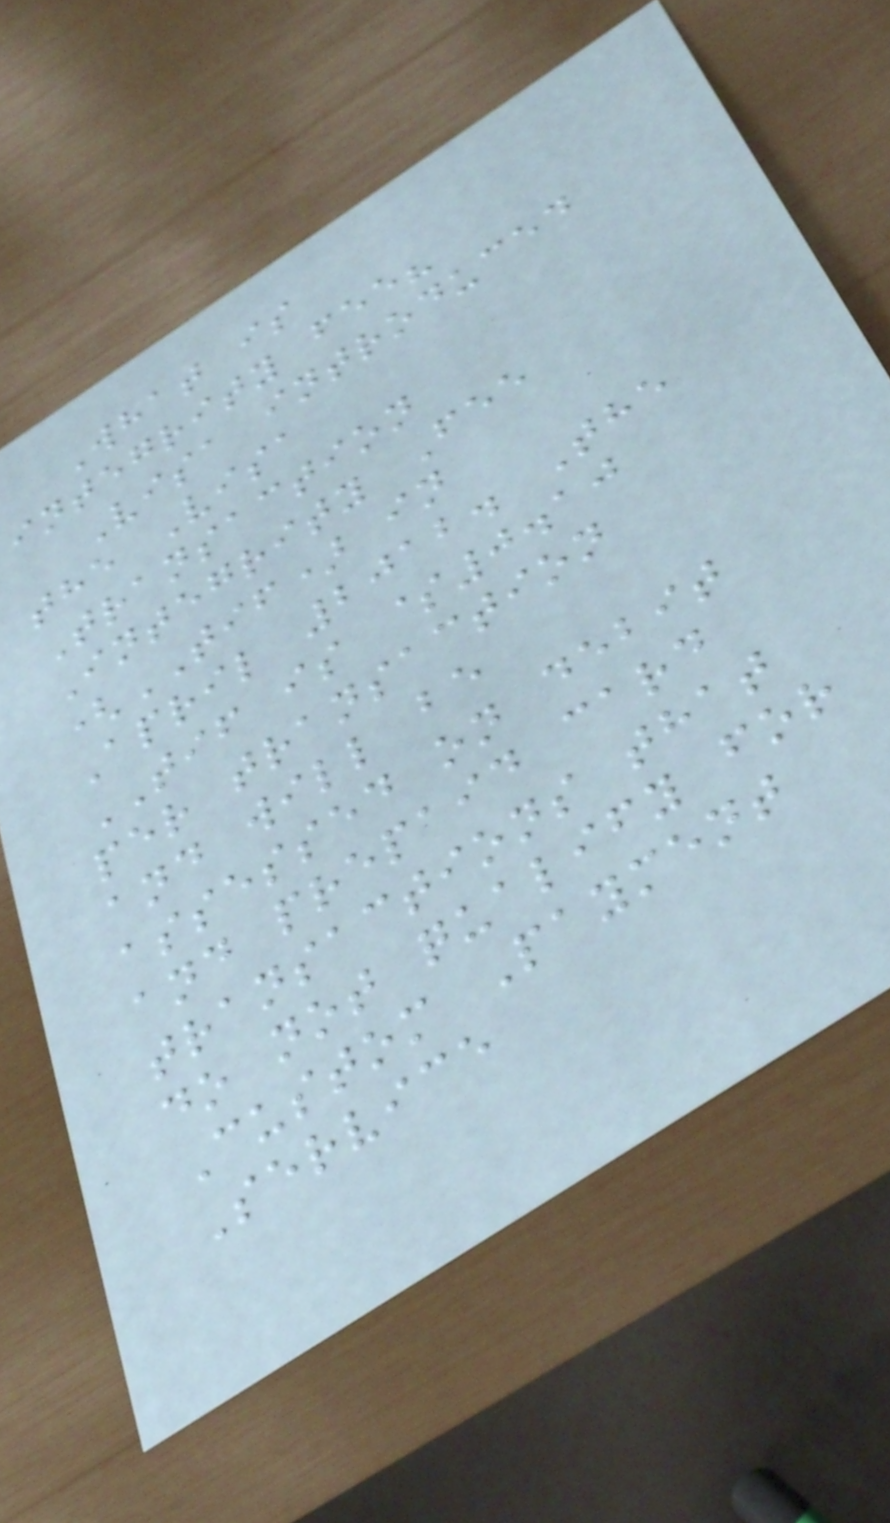What is
integrity fee?
Visa introduced
the Visa
Transaction
Integrity Fee
(TIF) in
April 2012. The
TIF is $0.10
per transaction
and will be
assessed on debit
and prepaid card
transactions that
do not qualify for
Custom Payment
Service
